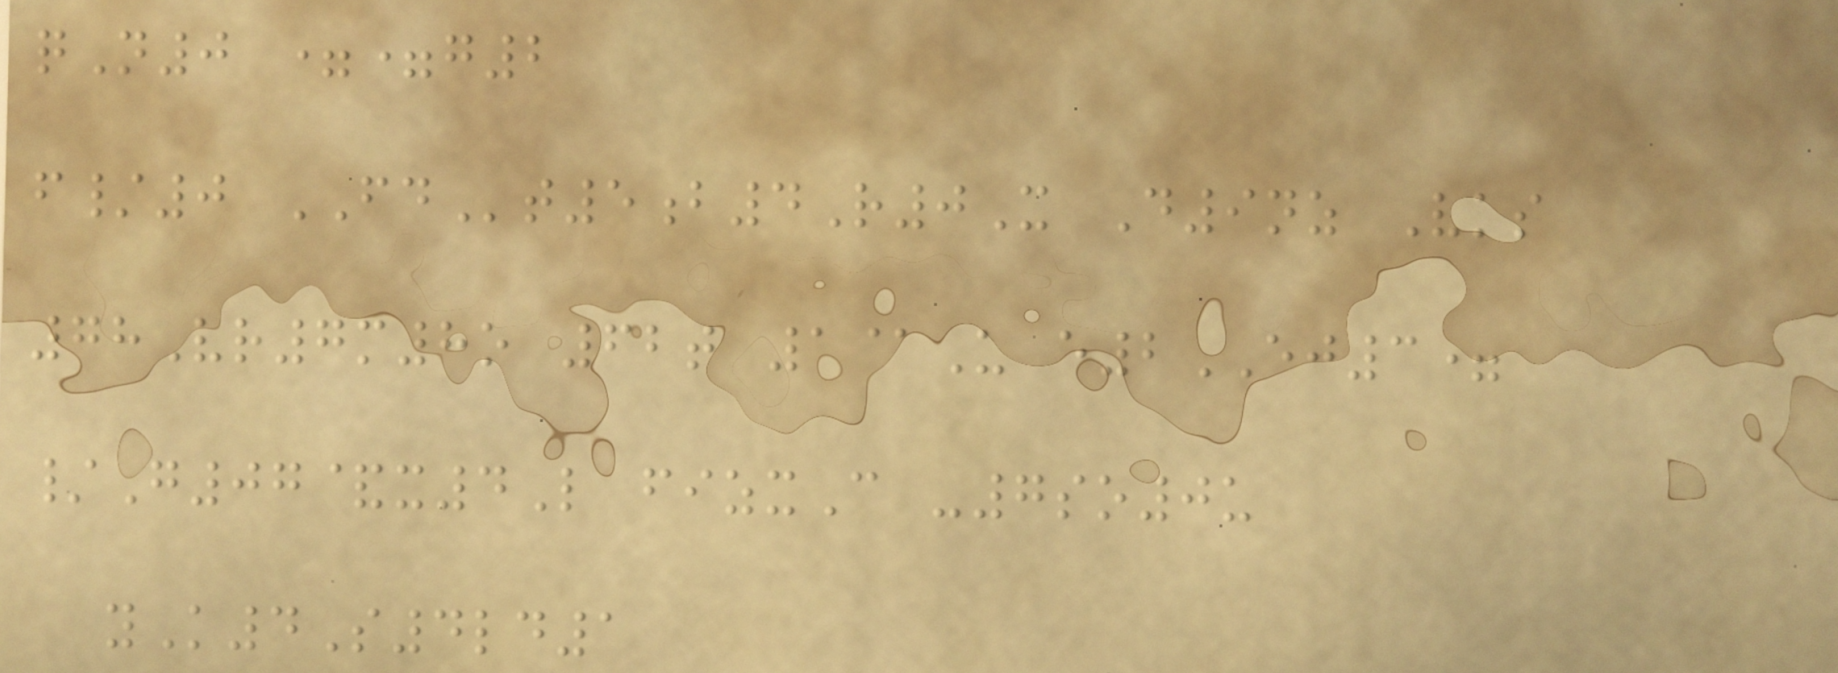qN0 ==g2
f/0 FDt5b4R0X D9nz Vks
78Vr7m8o 62t 1@U e2EJ3=
/G07&x4L fizxC -7so0u
yK4S4ld1
